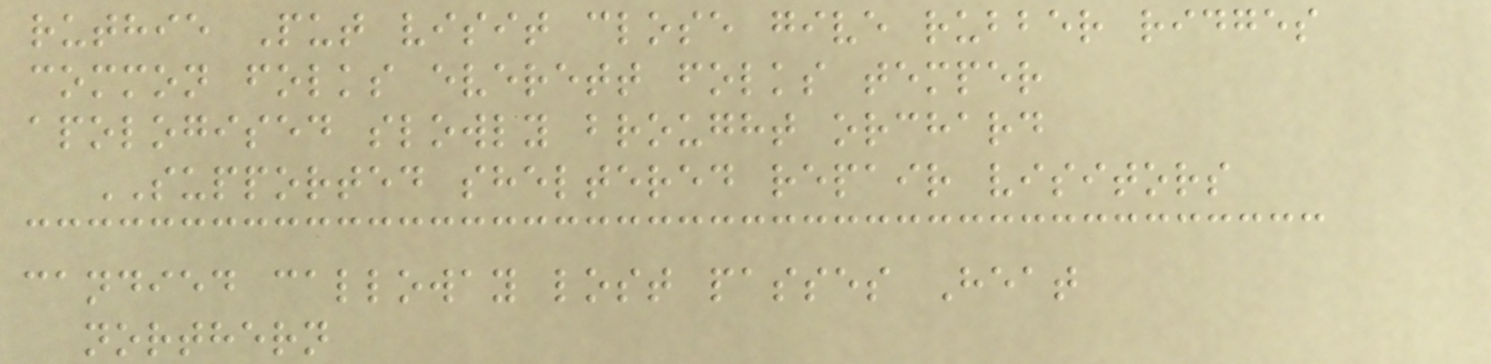ruthie Put visit close give rubber ridges
common folks everett folks temper
apologised slowly brought orchard
SUPPORTED sheltered repair visitors
candied calloway lost passes Heat
northern
